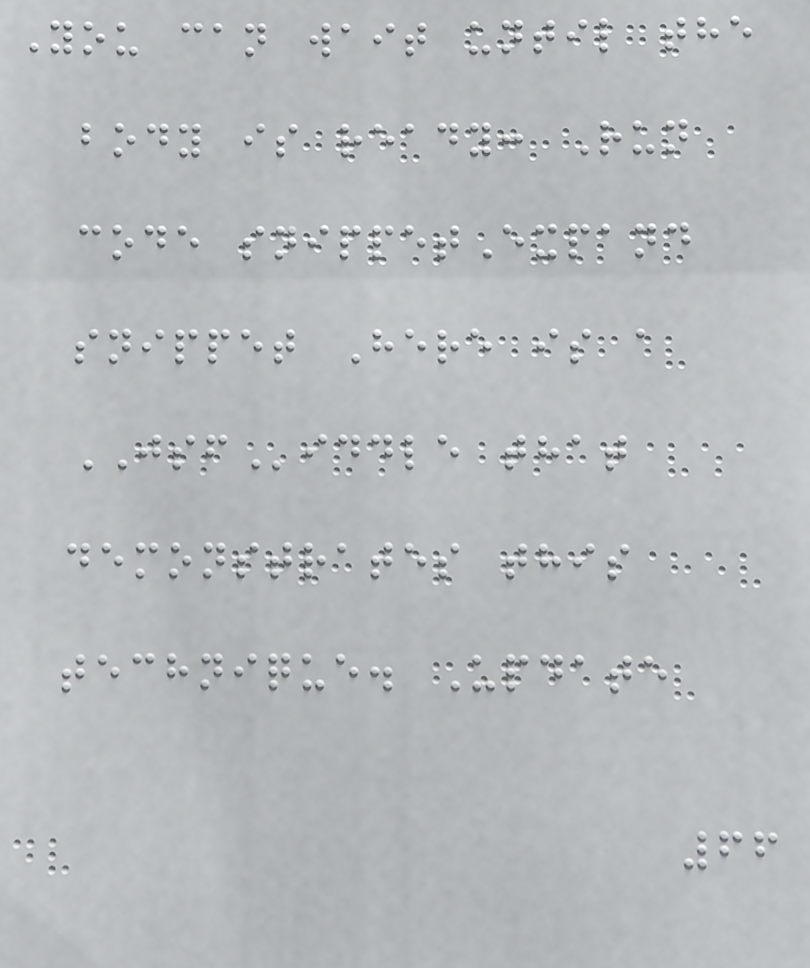You can wait until the
body is ready: Run
code snippetExpand
snippet Here is a
JSFiddle that
demonstrates this
technique. Update
66
